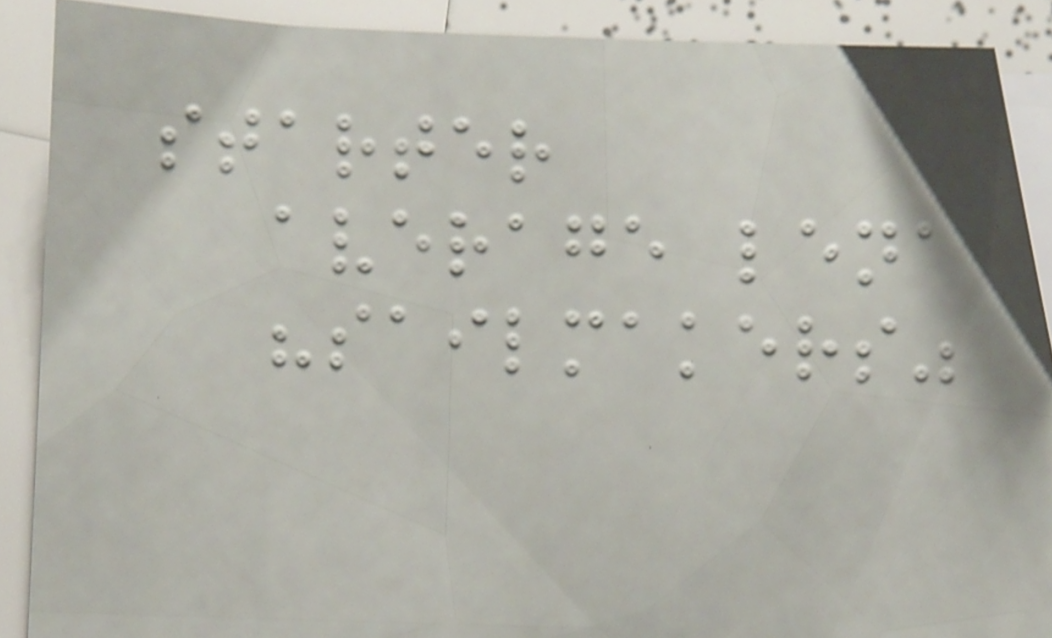starter
average lena
"sailmakers"
